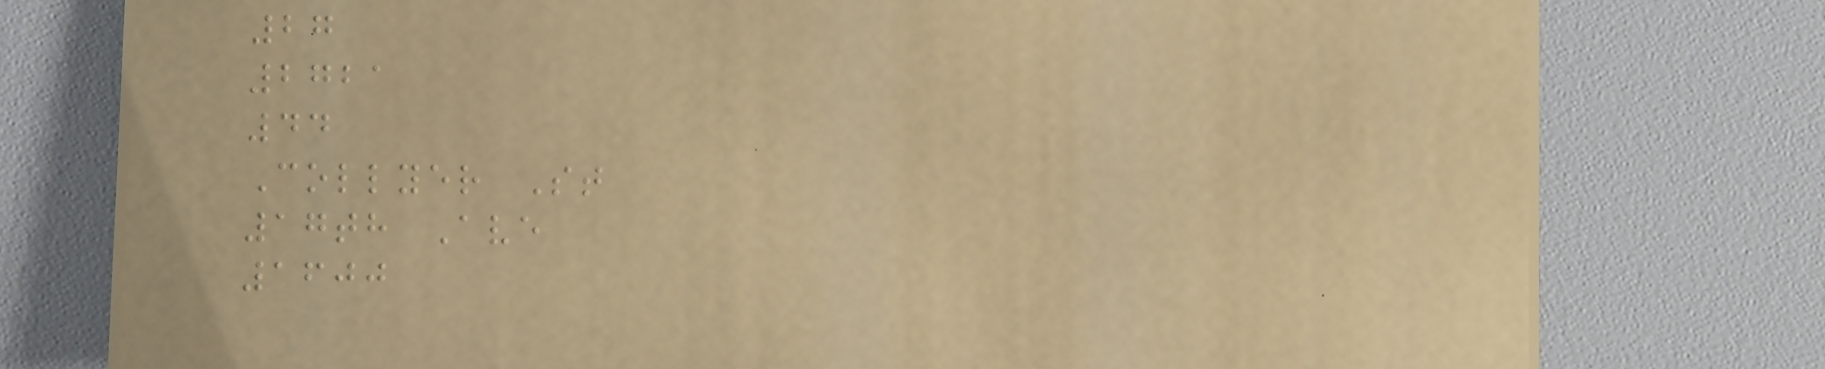27
2721
44
Collyer St
17th Ave
1600
